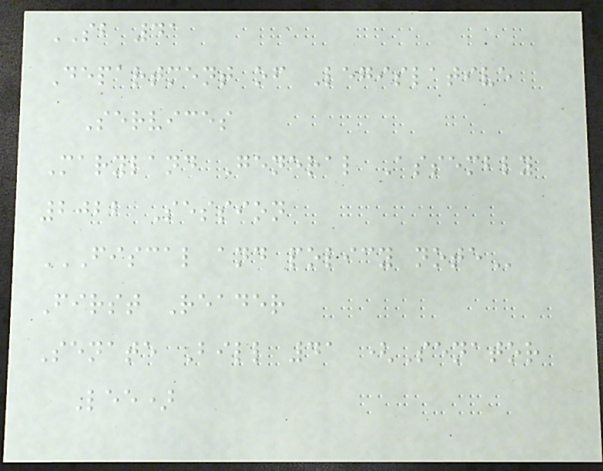SB 41
Department of Legislative
Services
Maryland General Assembly
2022 Session
FISCAL AND POLICY NOTE
First Reader
Senate Bill 41 (Senator
Lee)
